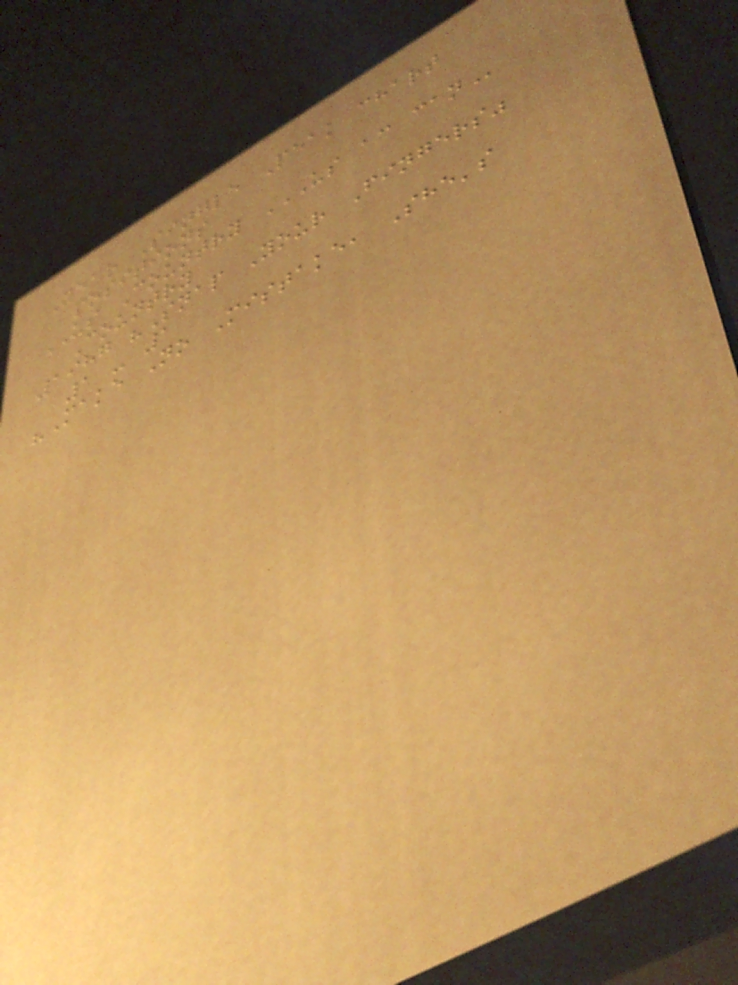Year Single Peak chart
positions
US Country US AC CAN
Country
1987 "Snap Your Fingers"
1 - 1
"Make No Mistake, She's
